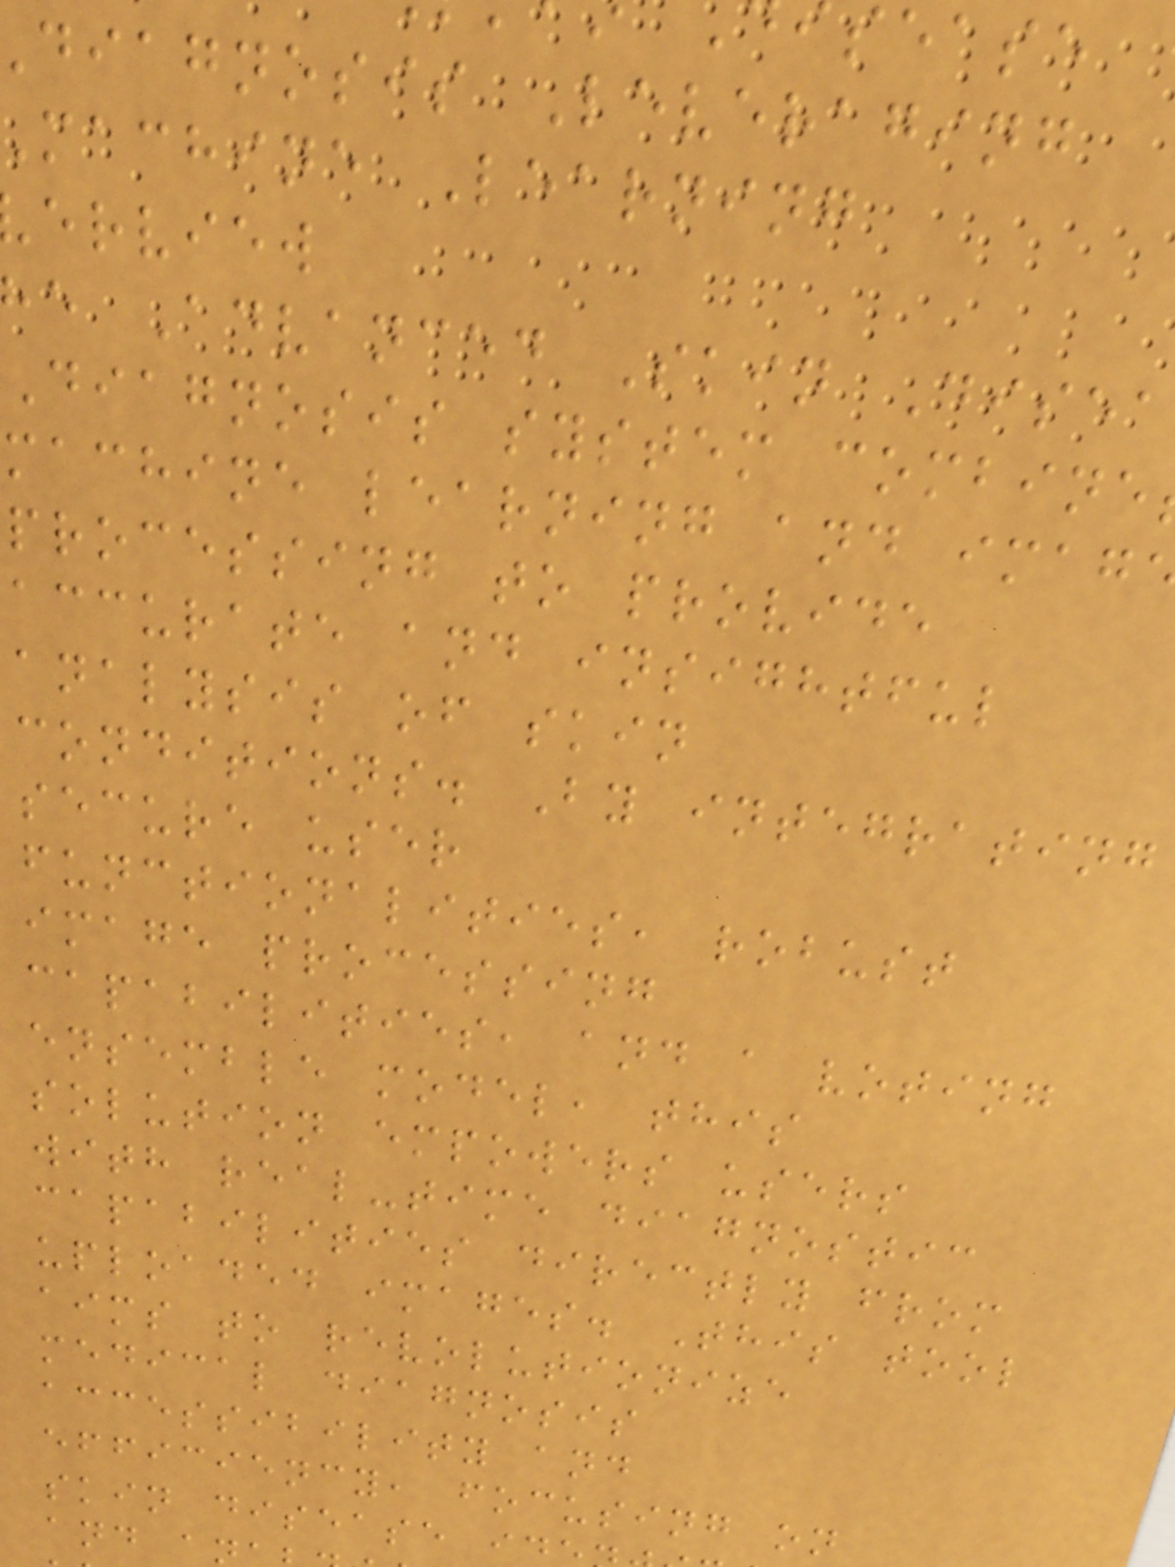diagnosis Leveraging
machine Learning
erview
e Advanced Skin Disea
Diagnosis system combine
machine learning and imag
processing to provide
accurate and insightful
analysis of skin
conditions. By integrating
secure user
functionalities, robust
image processing
capabilities, and a voting
ensemble model, this
solution empowers users
with real-time diagnostic
capabilities directly from
uploaded images. This tool
aims to revolutionize
medical diagnosis
accessibility and
efficiency, focusing on
skin disease id
and a
